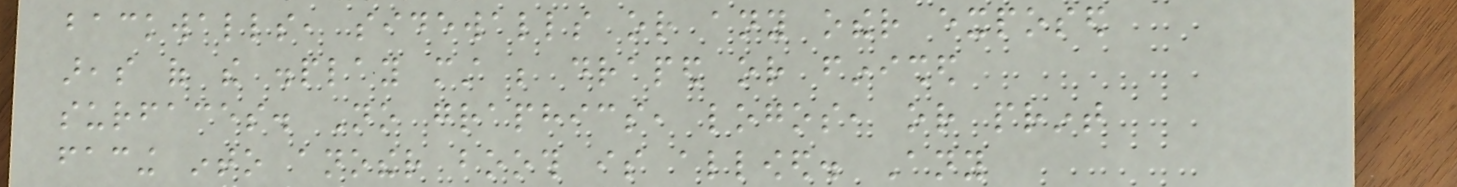backwalls, sidewalls or any other exposed
areas of the display must be draped or finished
surfaces. No graphics, logos, or print
facing into another booth is allowed. Any
